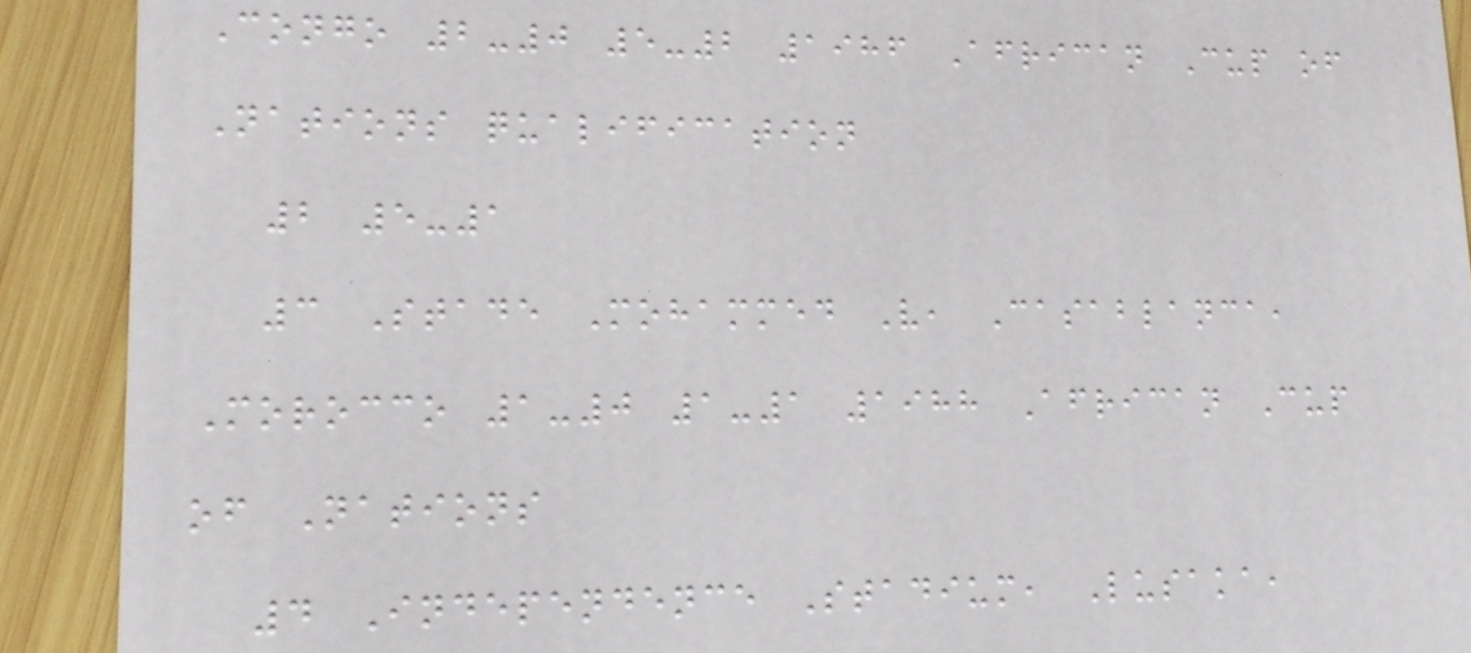Congo 2-0 5-2 1986 African Cup of
Nations qualification
2 5-1
3 Stade Mohammed V, Casablanca,
Morocco 1-0 1-1 1988 African Cup
of Nations
4 Independence Stadium, Lusaka,
